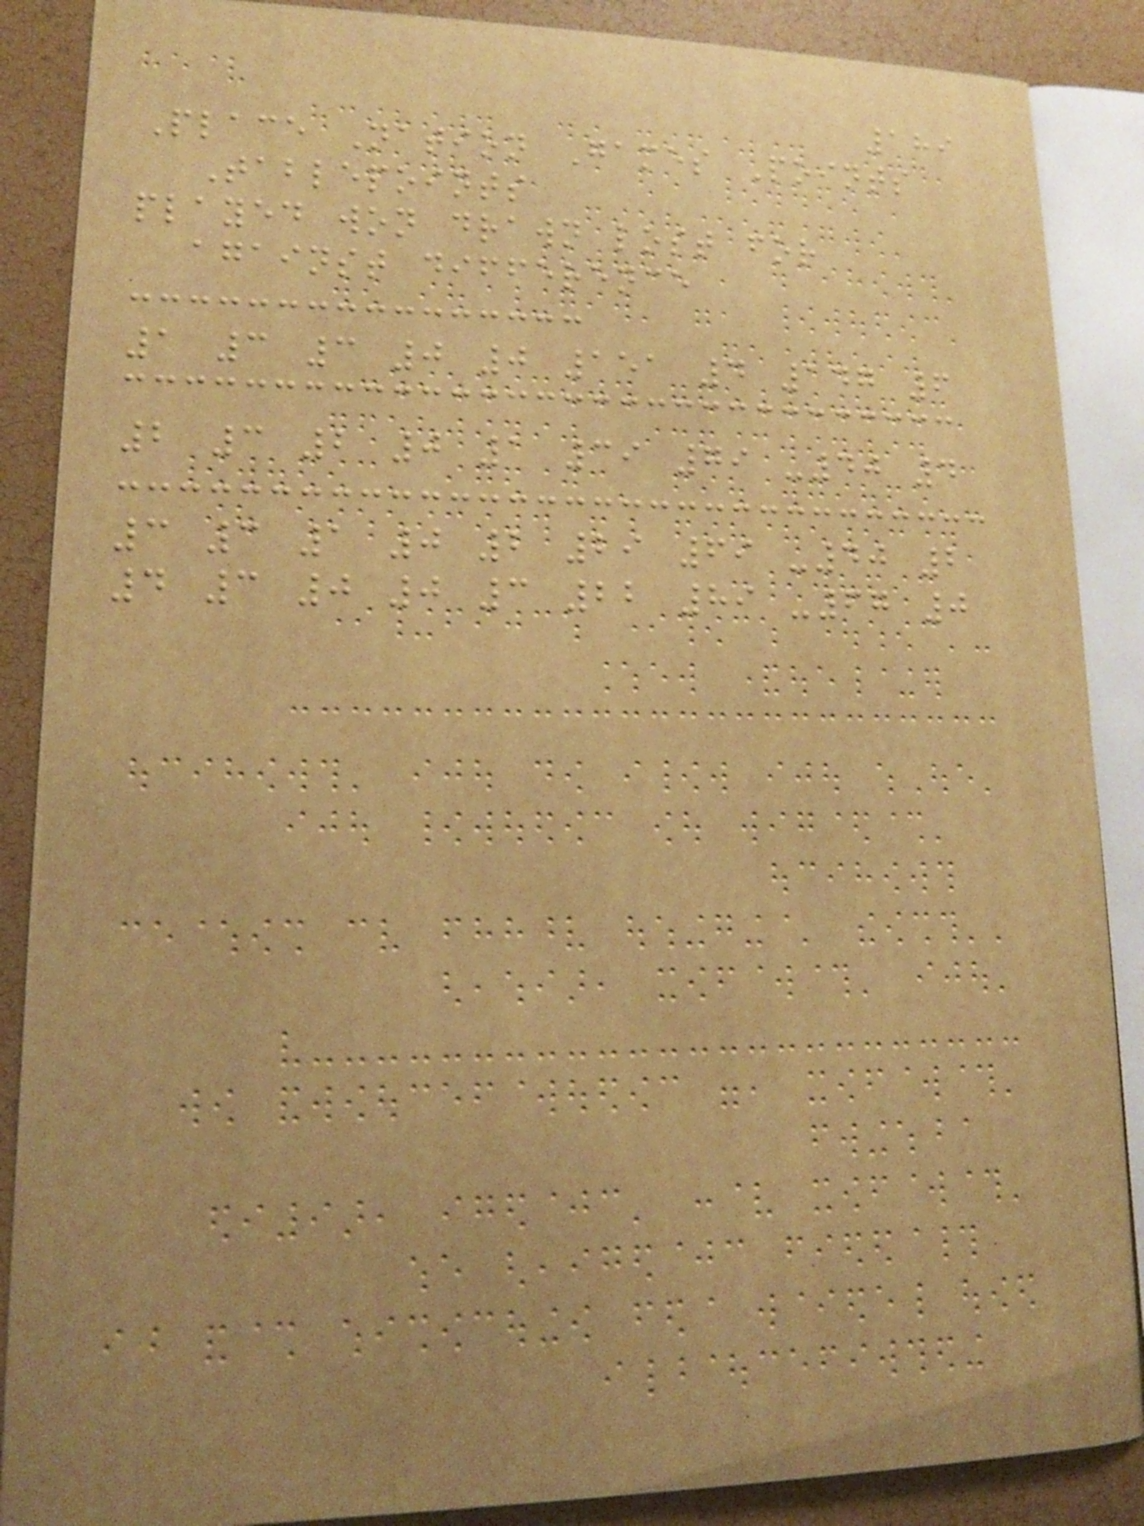189
Place Nation Games Points
Tablepoints
played won drawn lost for
against difference
1 3 3 0 0 151 4 147 6
2 3 2 0 1 39 79 -40 4
3 3 1 0 2 29 69 -40 2
4 3 0 0 3 22 89 -67 0
